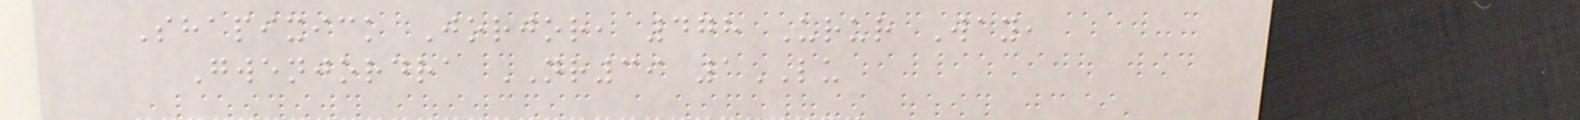Shapixick Jorjor, 478 Urur Way,
Gwenjordra NR39 1LU
